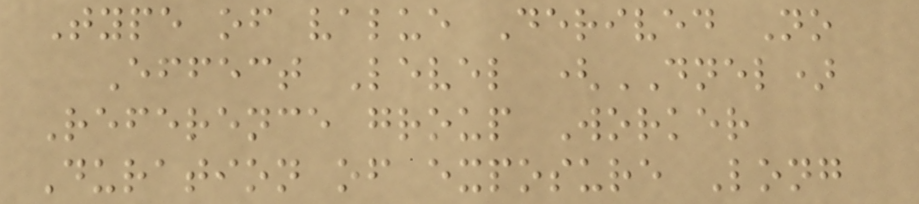Type of value Derived No
Effect Level (DNEL)
Reference group Worker
Duration of exposure Long
